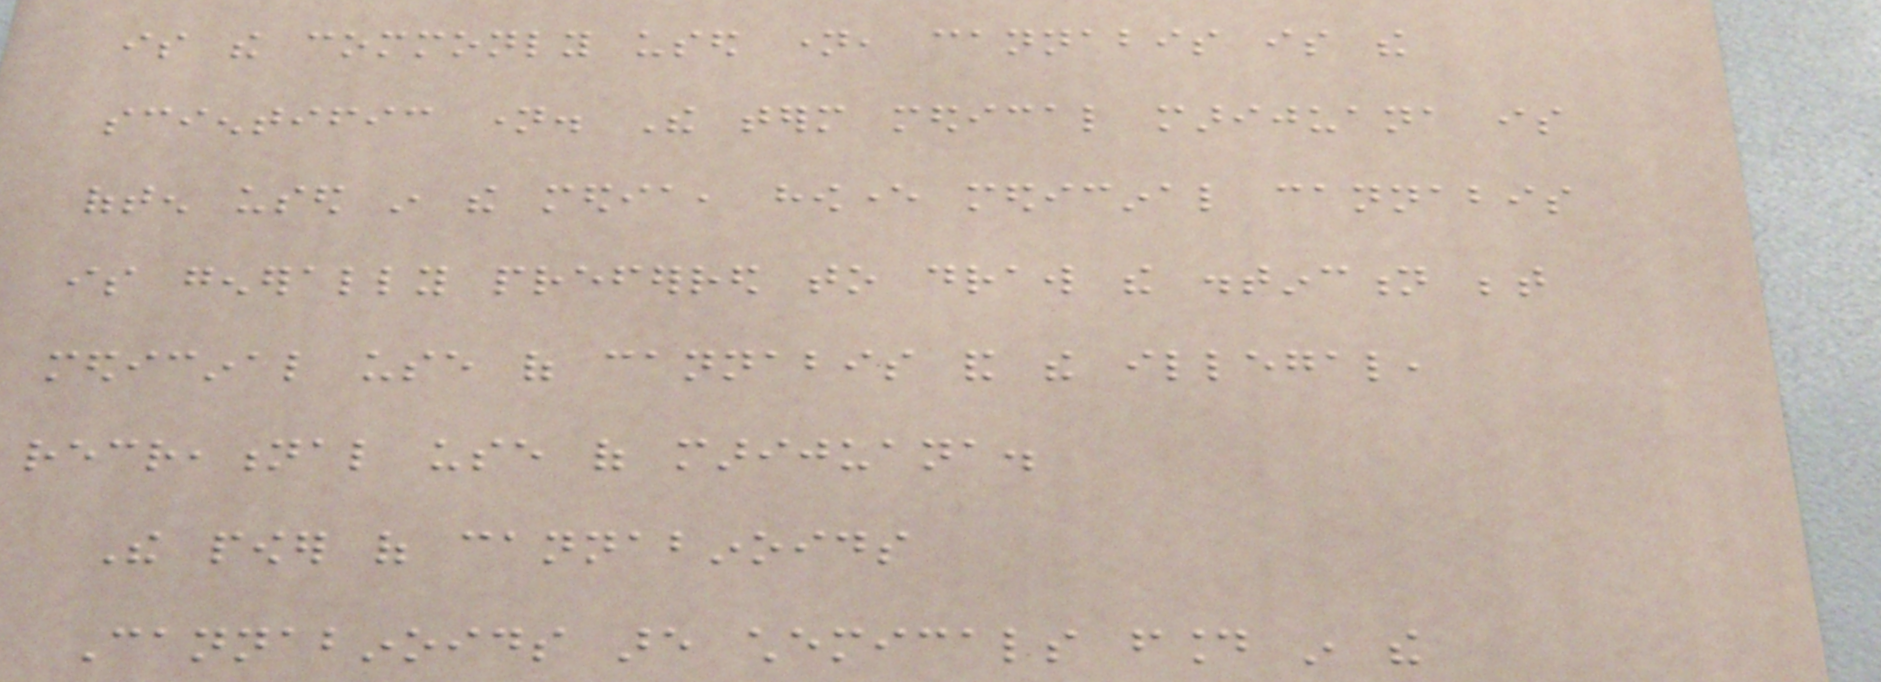is the commonly used name, cannabis is the
scientific name. The term medical marijuana is
often used in the media, however medicinal cannabis
is generally preferred to draw the distinction between
medicinal use of cannabis and the illegal,
recreational use of marijuana.
The power of cannabinoids
Cannabinoids are chemicals found in the
